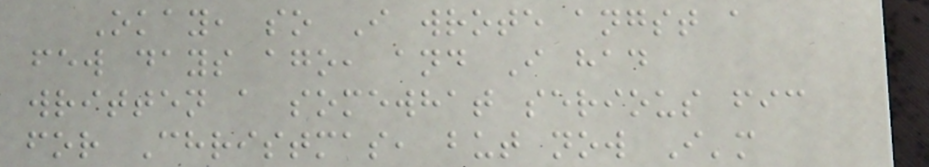Okay, so I wrote angst a
few days ago, and I had
written a somewhat serious fic
for Christmas, but now I'm
